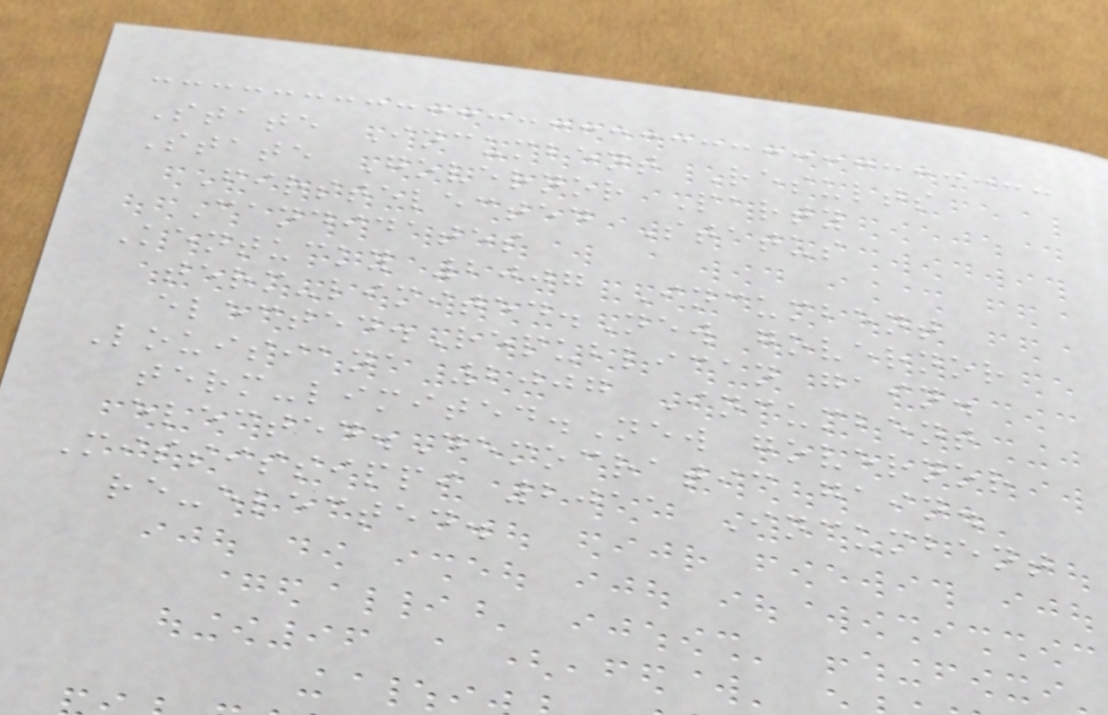State Incumbent Results
State Governor Party
Firstelected Status
Candidates
Kentucky 2007 Incumbent
term-limited.New governor
elected.Republican gain.
Louisiana 2007 Incumbent
term-limited.New governor
elected.Democratic gain.
Mississippi 2011 Incumbent
re-elected.
